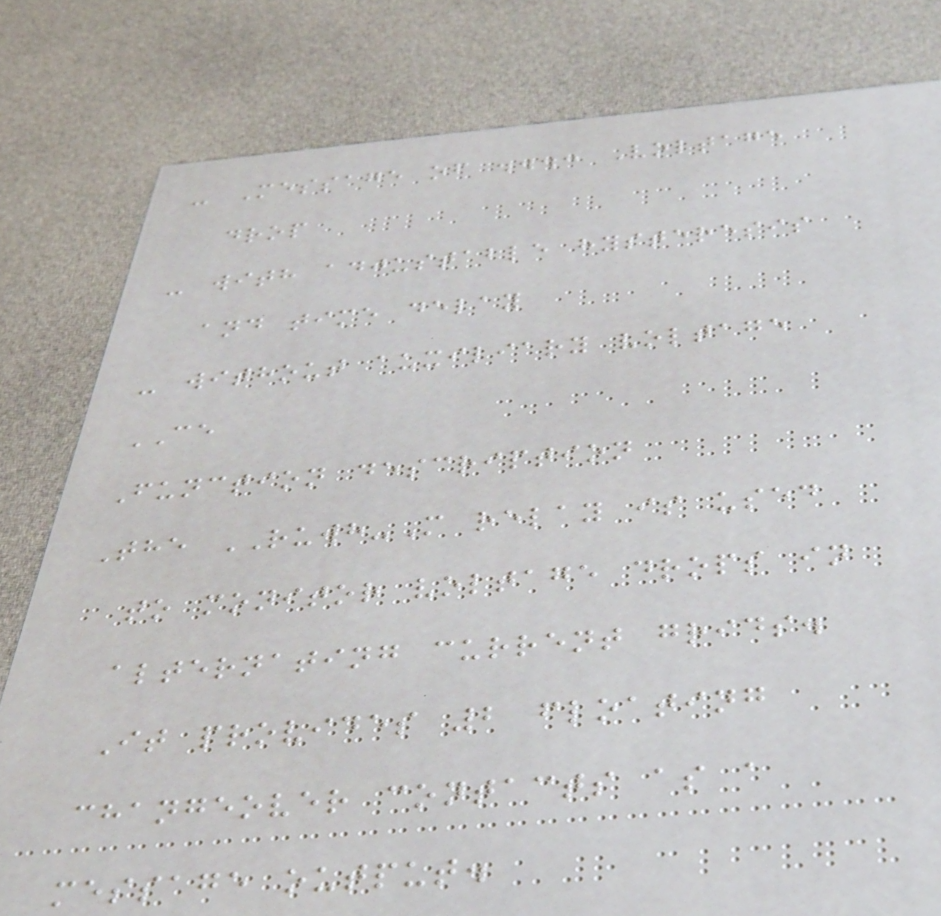- Message of ...: Voltage
drop
- with adjustable hysteresis
and time delay
- without auxiliary voltage
CE
Function description
The RUWH-M relay is used
to monitor voltage drops in
alternating current grids.
It provides 2 floating
changeover contacts as a
message output.
